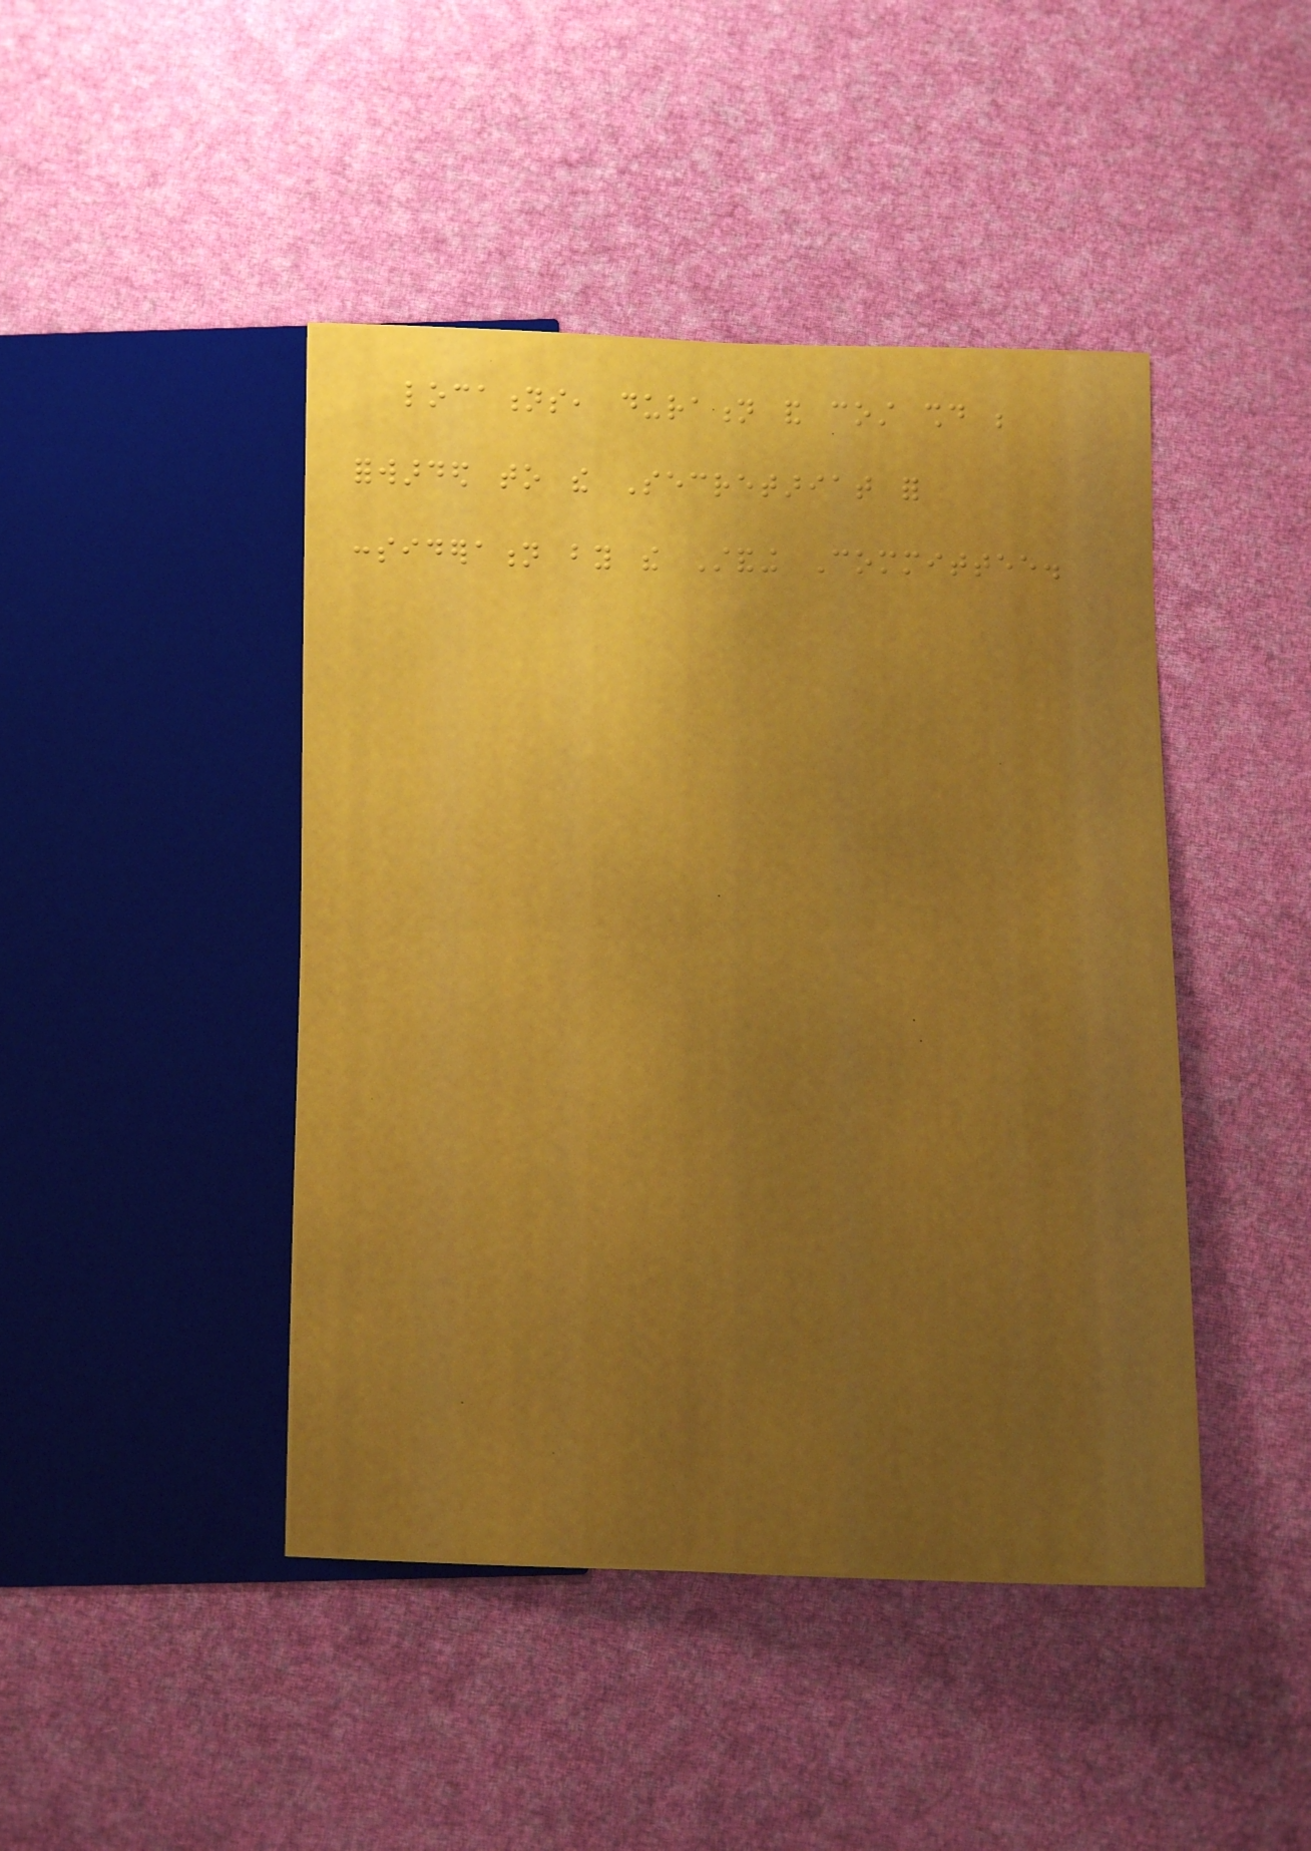locations, duration and cost should be
forwarded to the Secretariat for
consideration by the Standing Committee.
